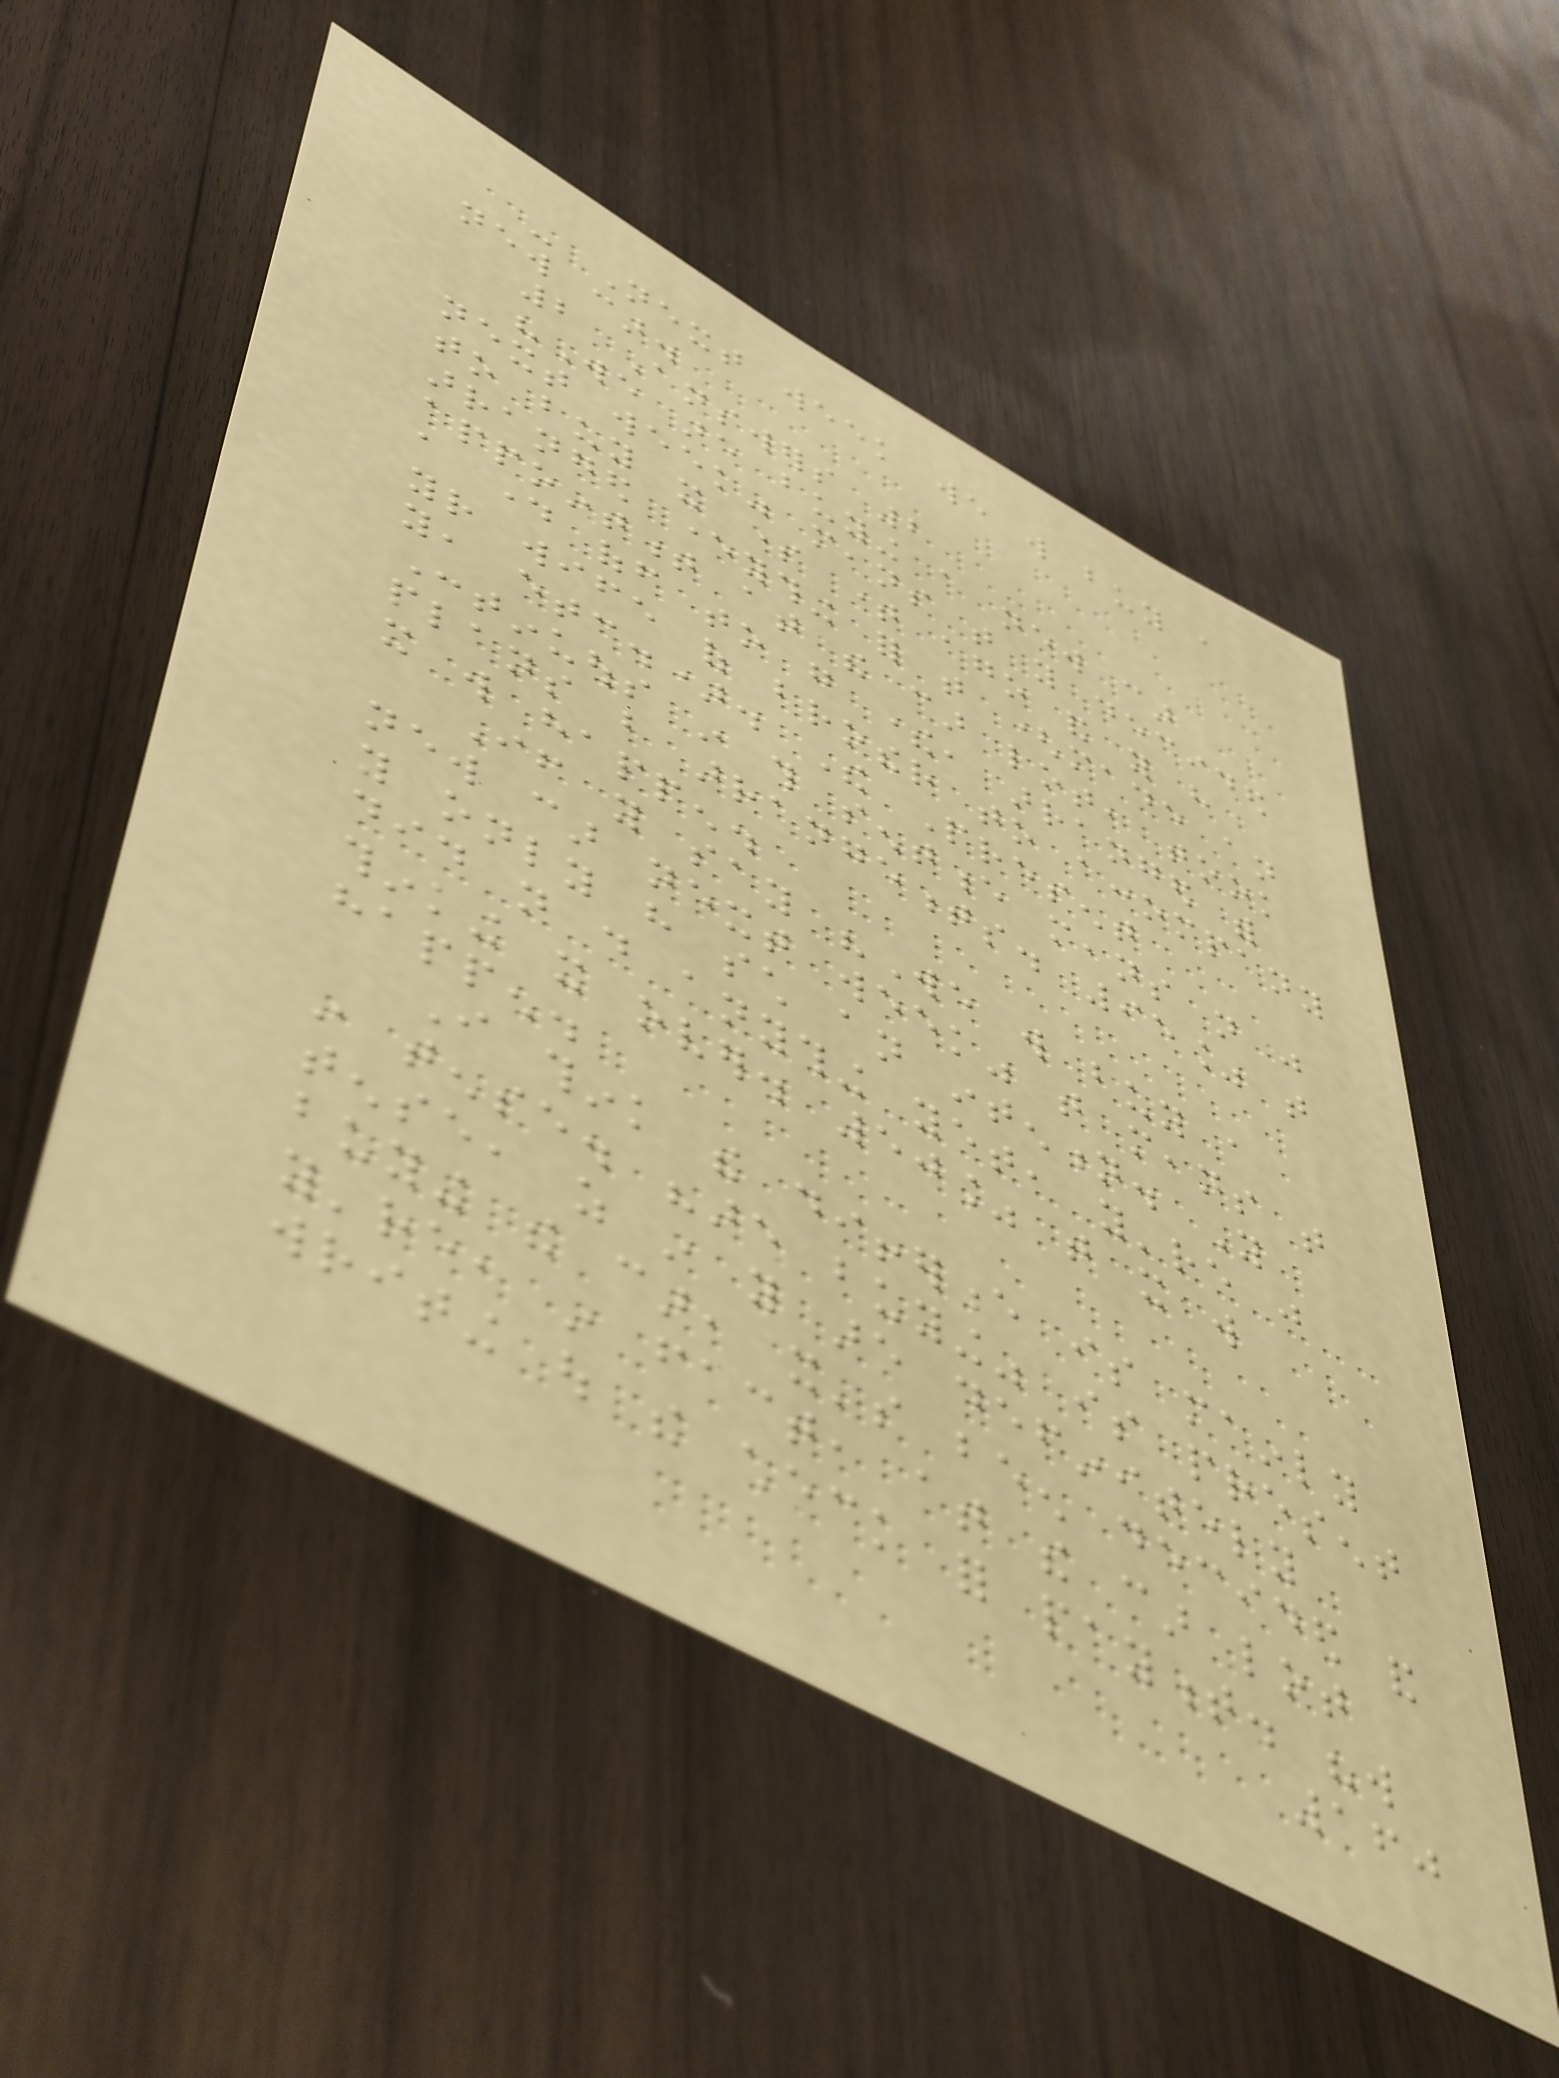- Next week we will buy a
new car.
2 Answers 2
"We are buying a new car
next week" means that you decided
to buy it some time ago and you have
arranged everything for that (made an
appointment at the car lot, took
a day off to go there, arranged with
your wife of brother to accompany
you, etc.). The Present
Continuous in this sentence means not just
plans but arrangements. 95% that
it will happen.
If you say "We will buy a
new car next week" that means that
you only have such an intention. You
did not do anything yet, you're just
thinking it over. 50% that it will
happen.
I think the difference is mainly
in tense. "are buying" is present
tense, as in you are definitely
buying the car, it's been decided and
you're, in fact, at the car lot
writing out the check for payment. "will
160
